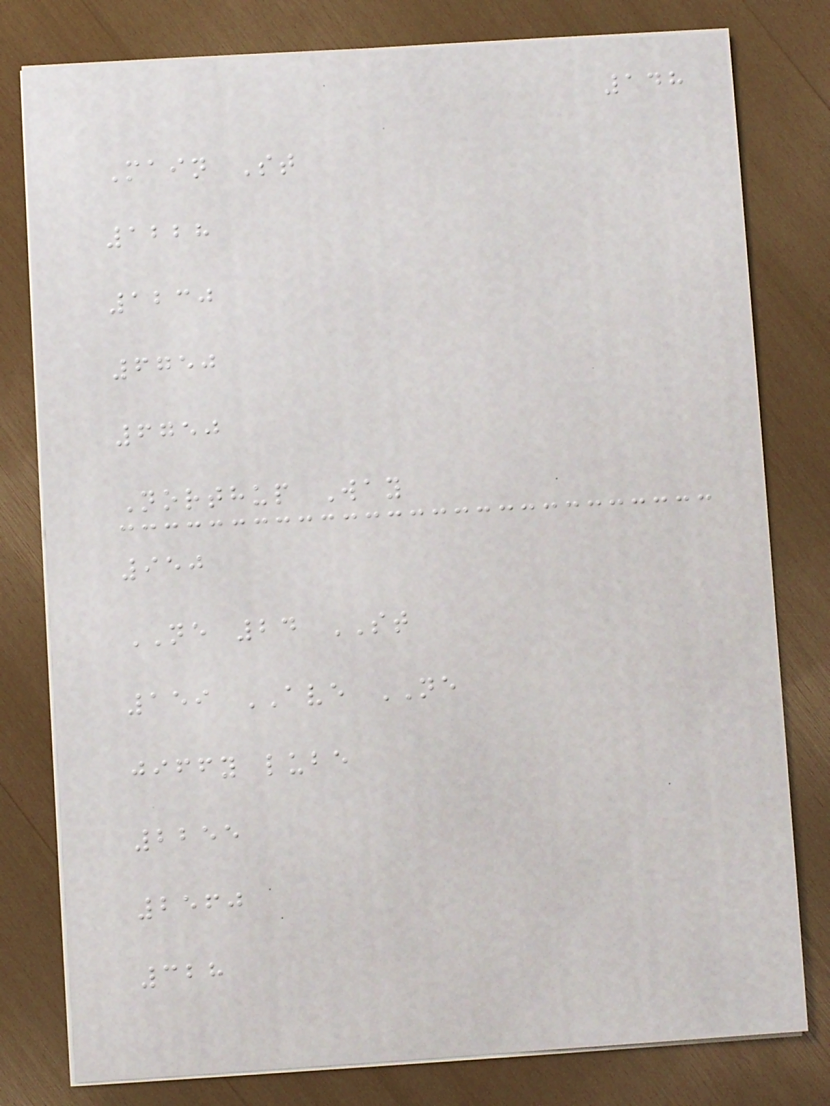148
Main St
1228
1230
6750
6750
Northup Way
950
NE 24 ST
159 AVE NE
jiffy lube
2255
2560
328
